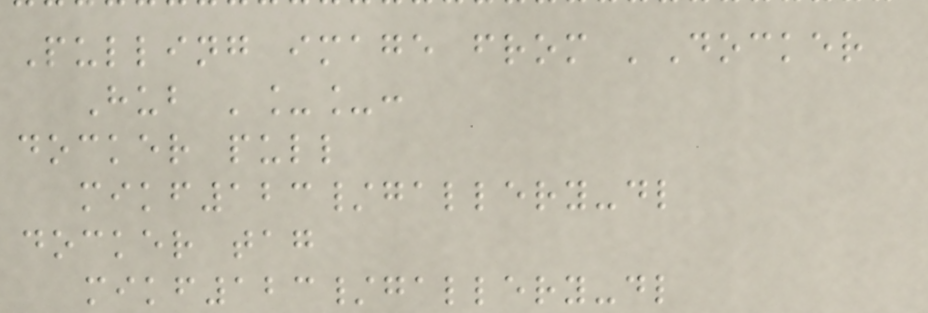Pulling image from 'Docker
Hub '__:
docker pull
mikf123/gallery-dl
docker tag
mikf123/gallery-dl
